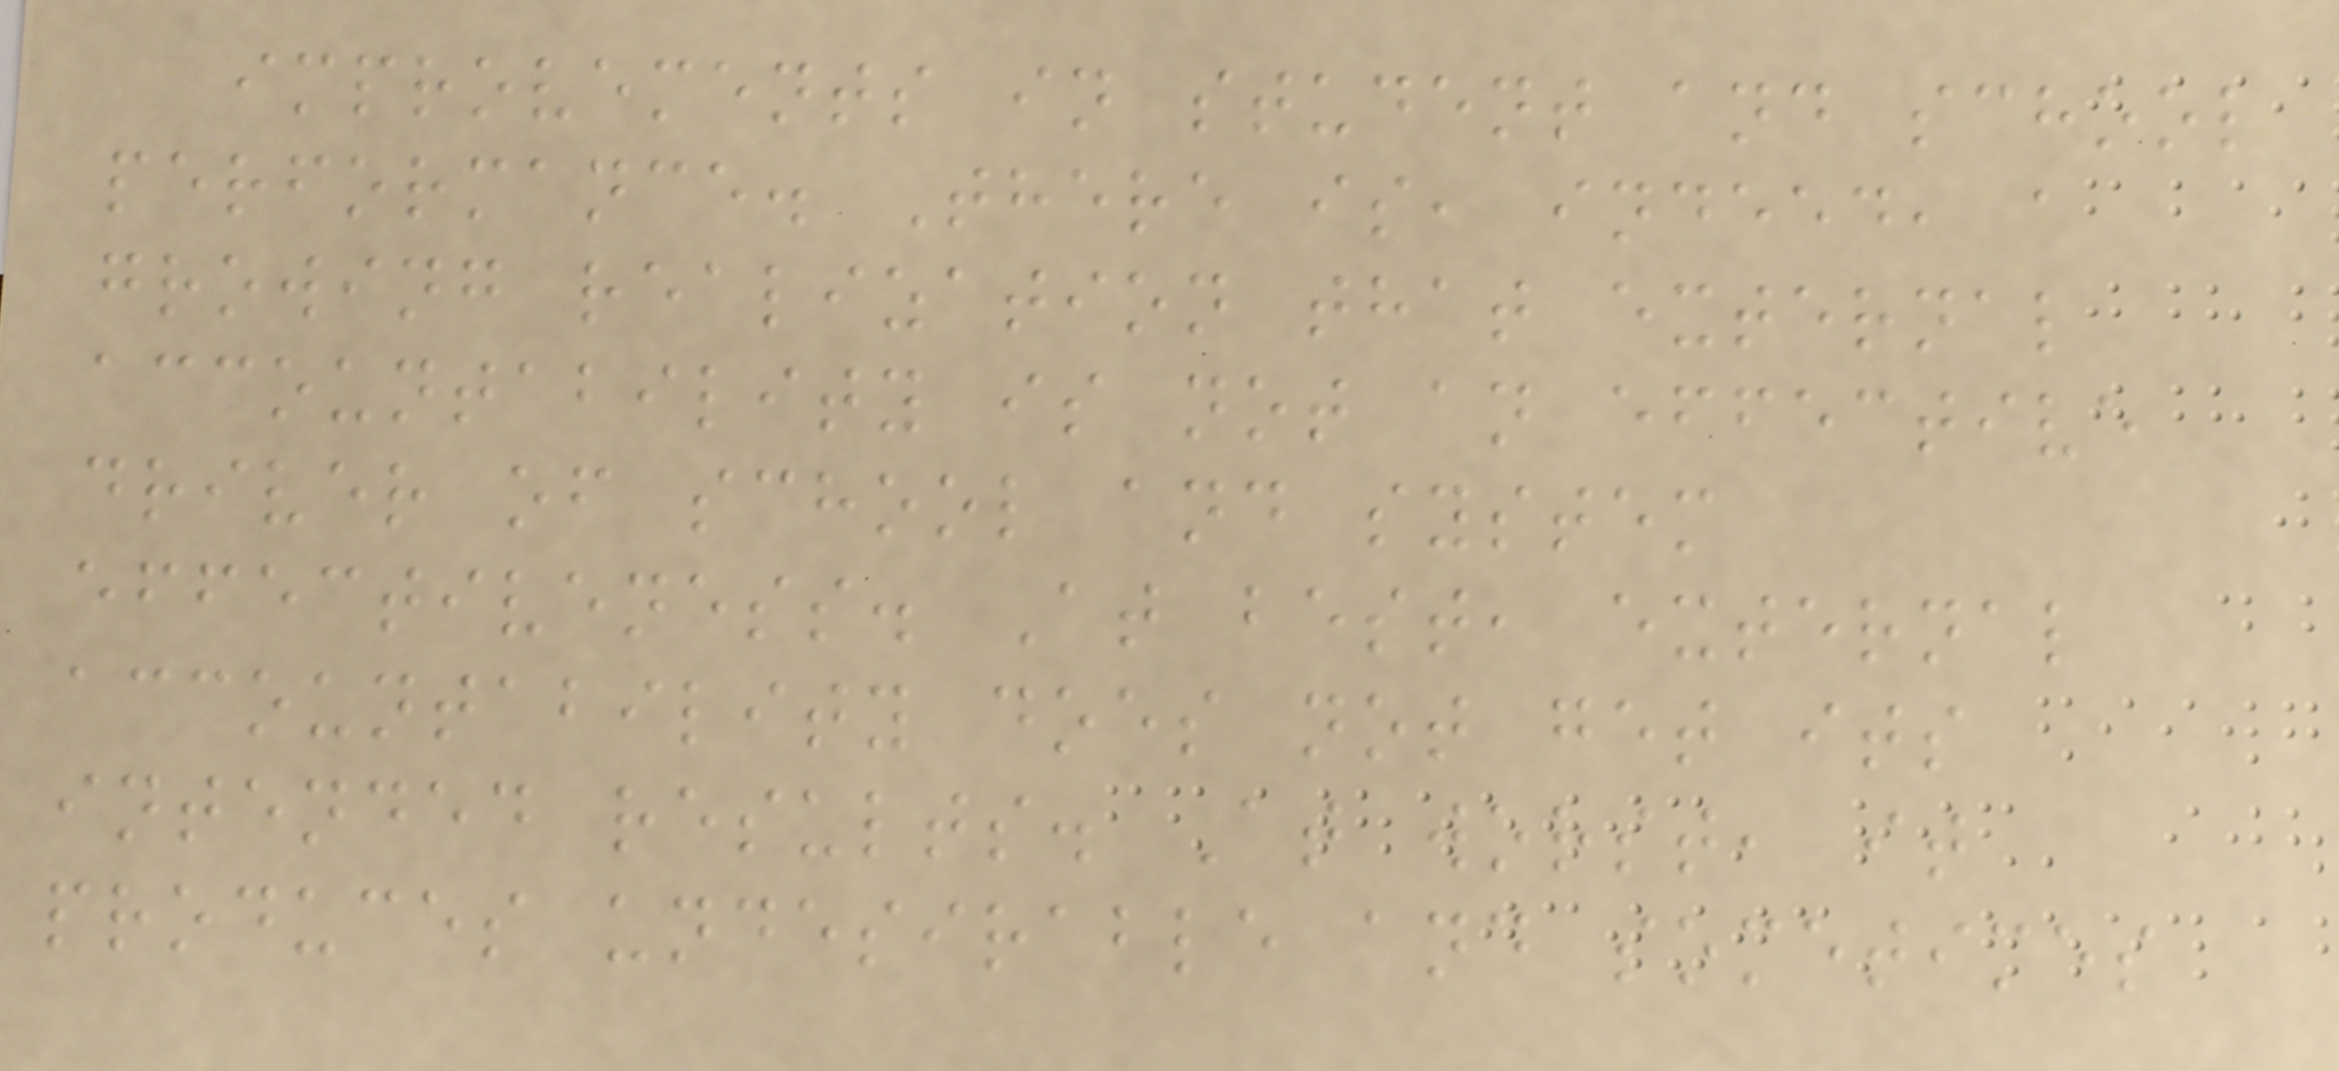improvements in student and school
performance. There is, indeed, a
growing realization that external
accountability is not an effective
driver of school and system
effectiveness. At best, external
accountability does not get its
intended results. At worst, it
produces undesirable and sometimes
